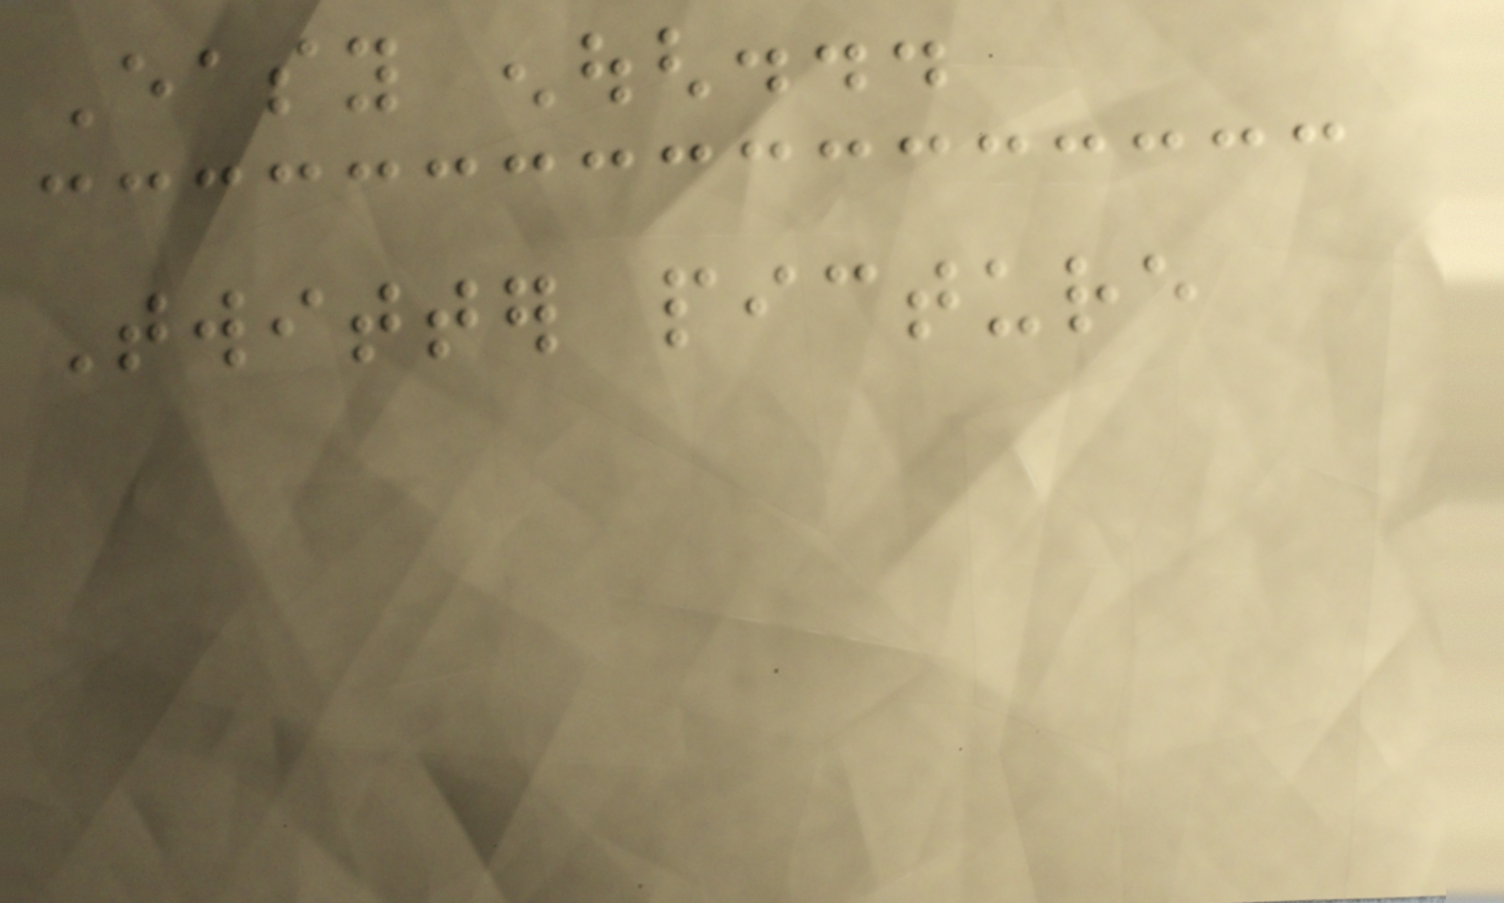Easy enough...
Twitter picture
